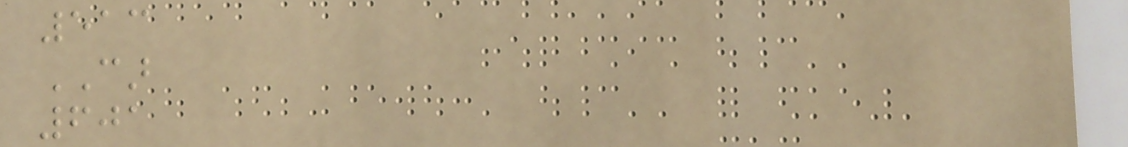513
CAR
601
